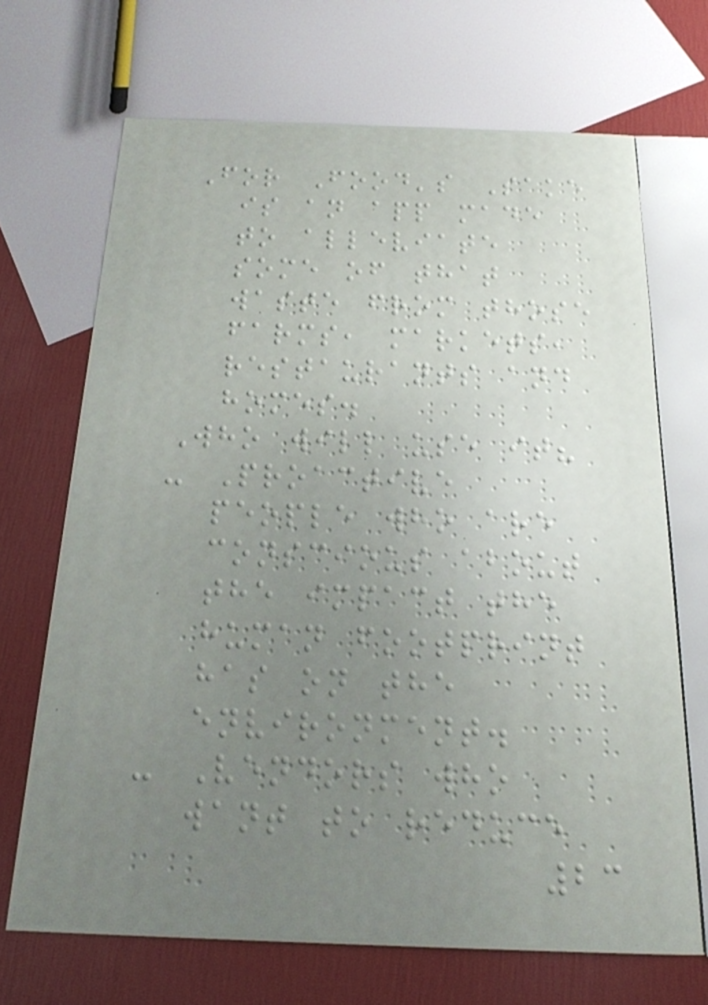For Food's Sake
is an app made
to alleviate
some of that
waste from those
farms, markets,
restaurants and
homes.
Who will use it?
- Proactive
people who are
conscious about
the impact the
human footprint
has on the
environment.
- Vendors who
want to reduce
23
